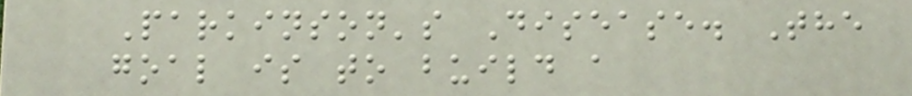Parkinson's Disease. The
goal is to build a
